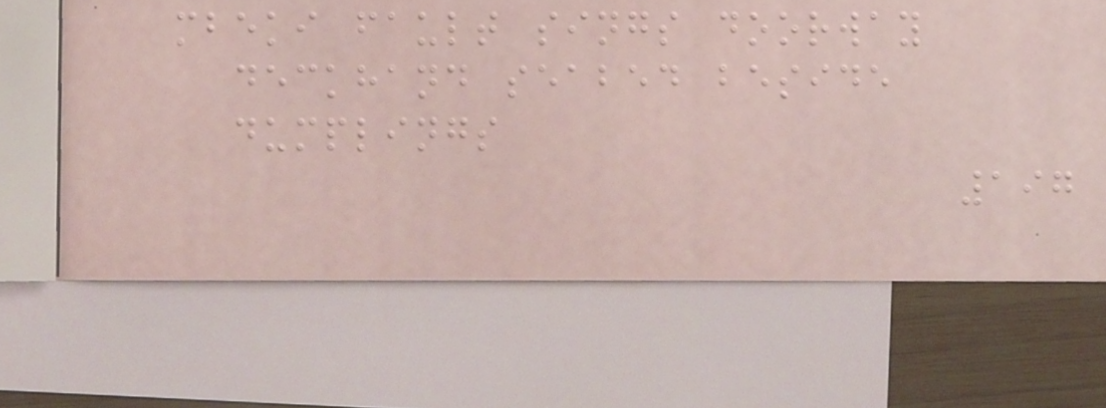mbeki fault sings doorway
deckhand seabed beside
dumplings
197
